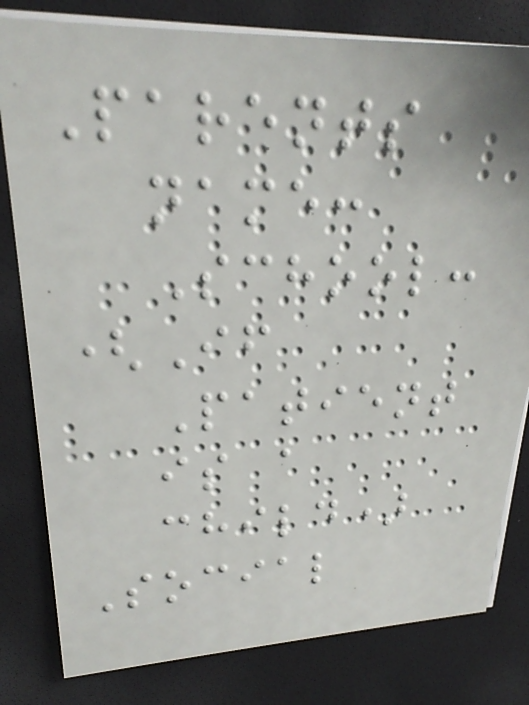Parents
name:
School:
(If
Patient
is a
child)
Social
